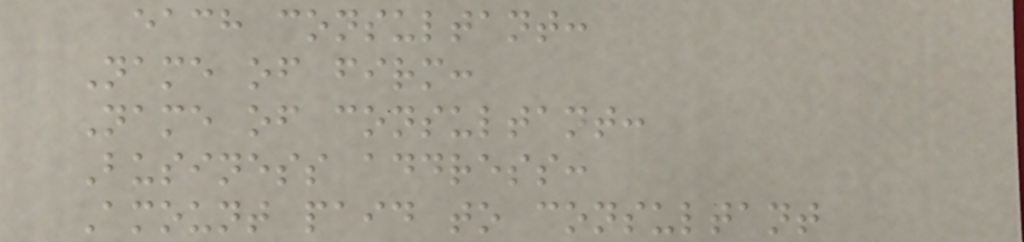each consultant:
Name of firm:
Name of consultant:
Business address:
Amount paid to consultant
